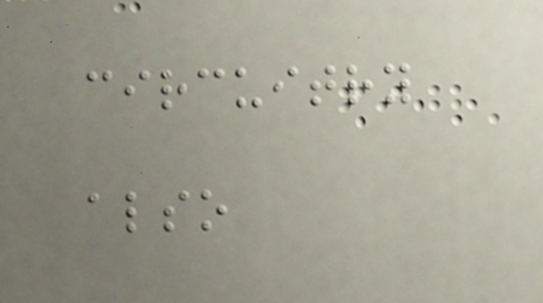circuitry
also
